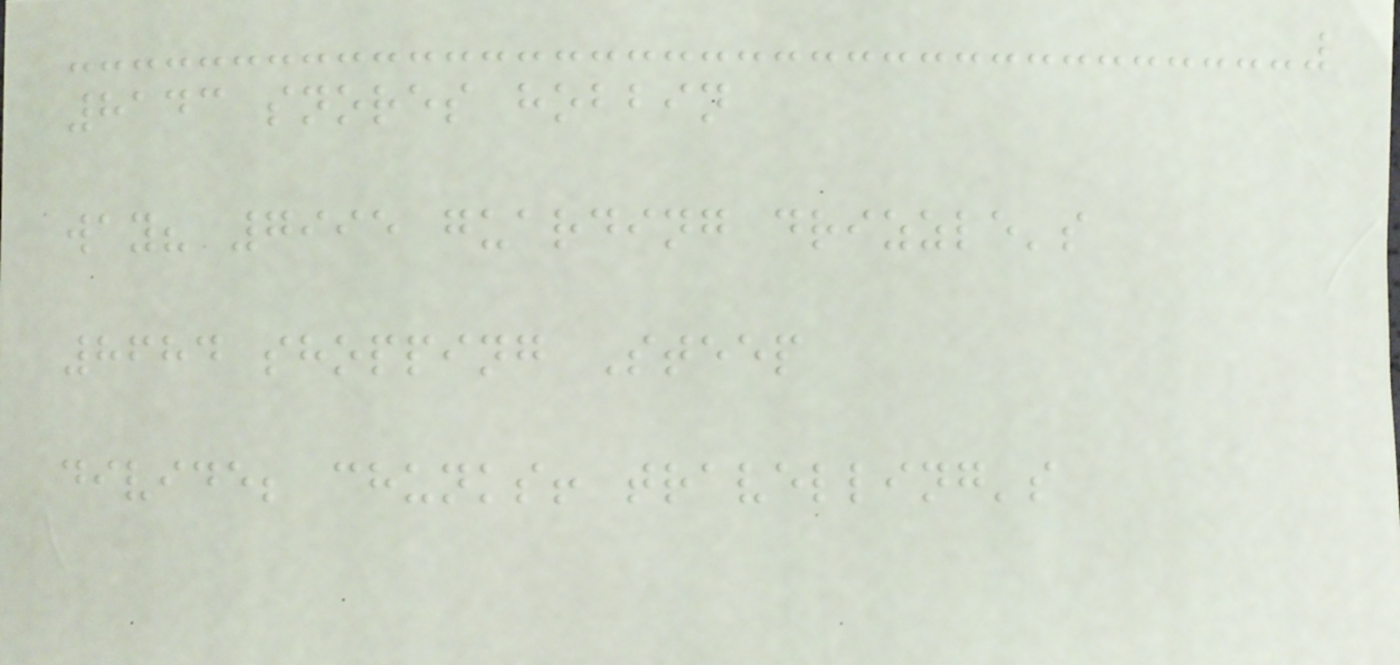8143 snores hobbin
way? 7995 guarding drizzle's
8684 shopping Steep
divide; chunks! travelling's
